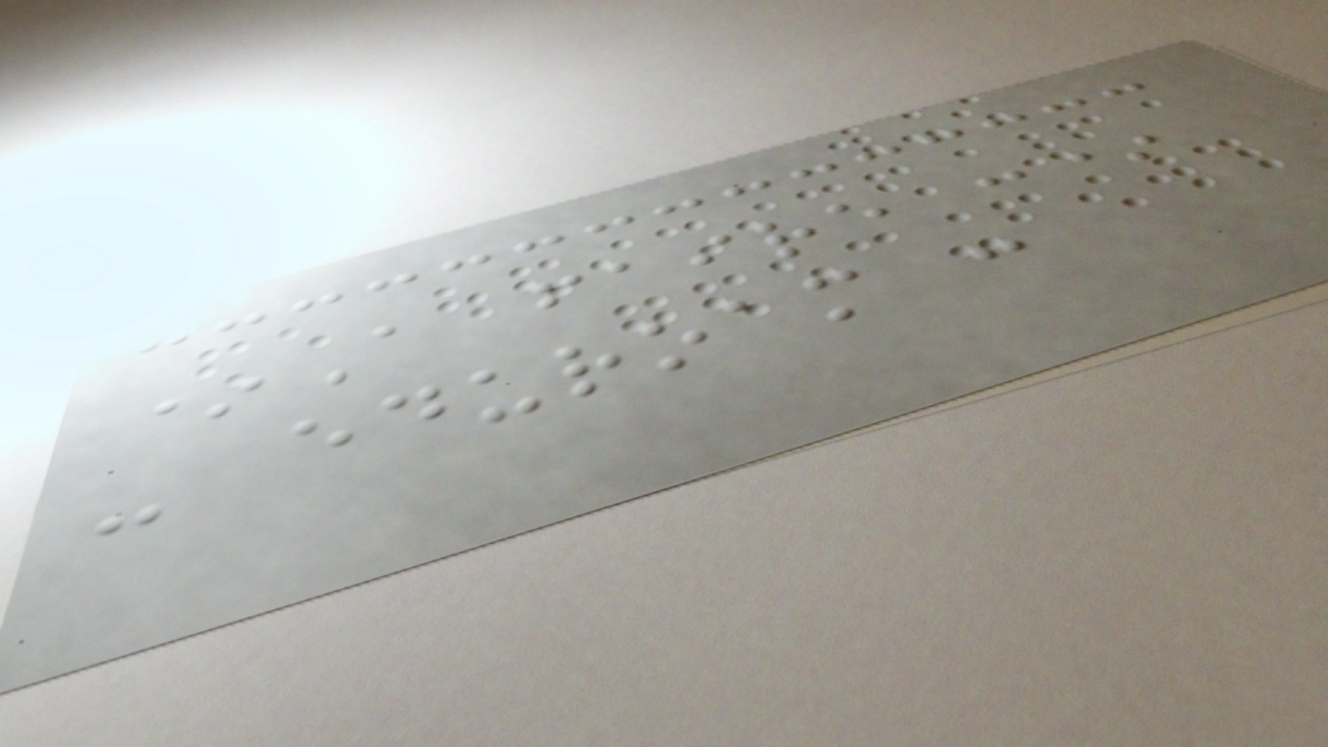*A faire :*
- eduroam :
